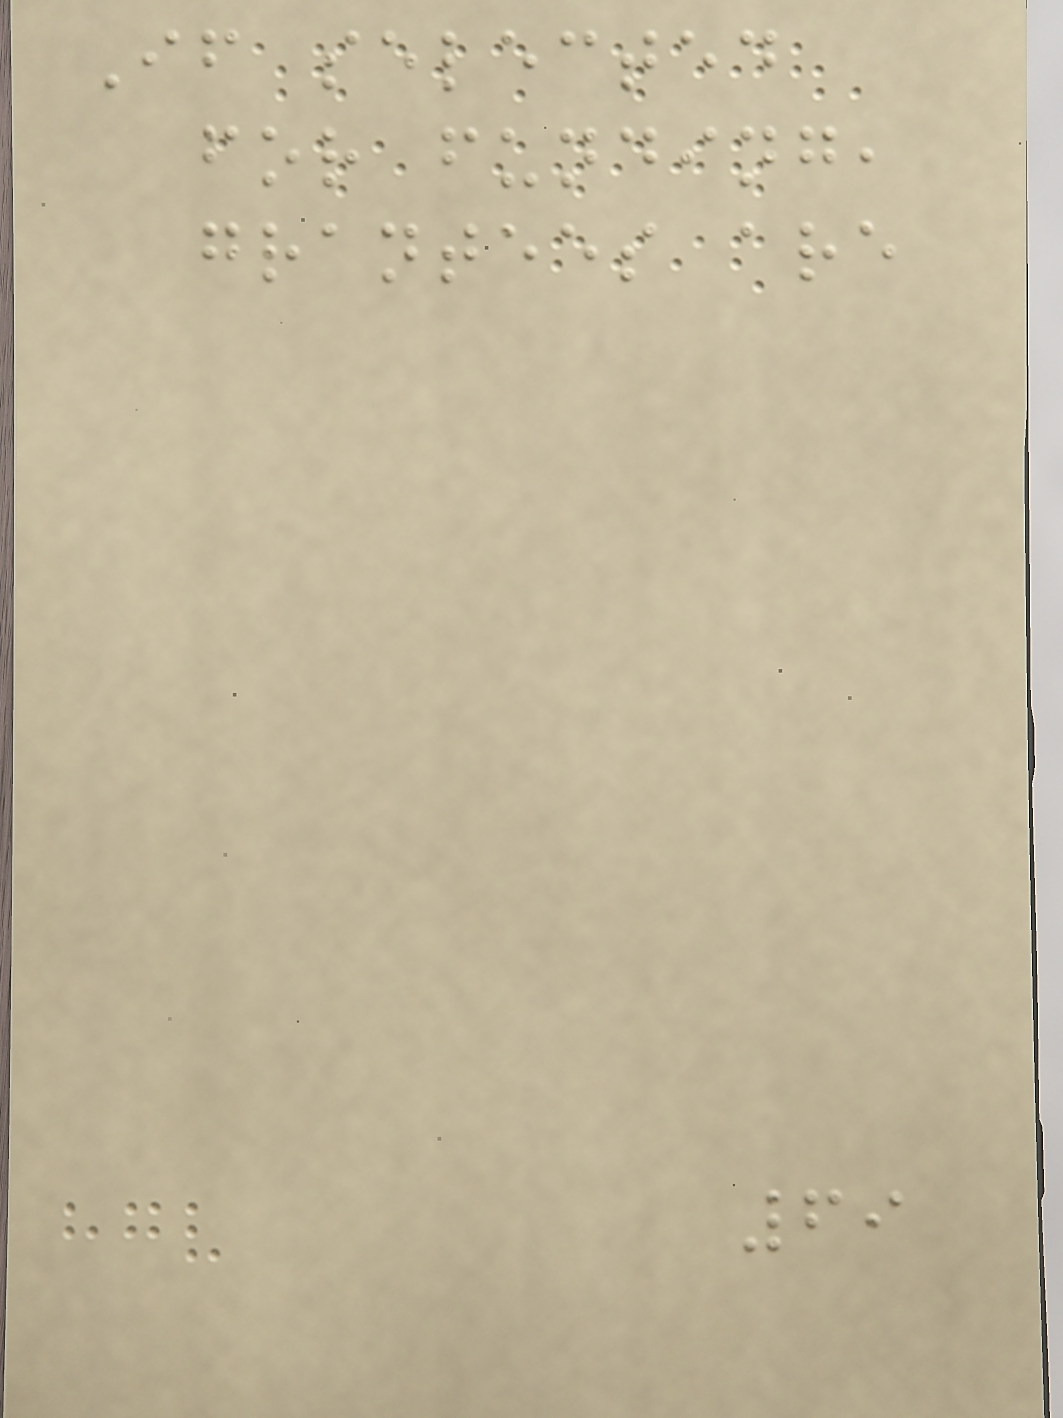If selected
for funding,
grantees are
69
